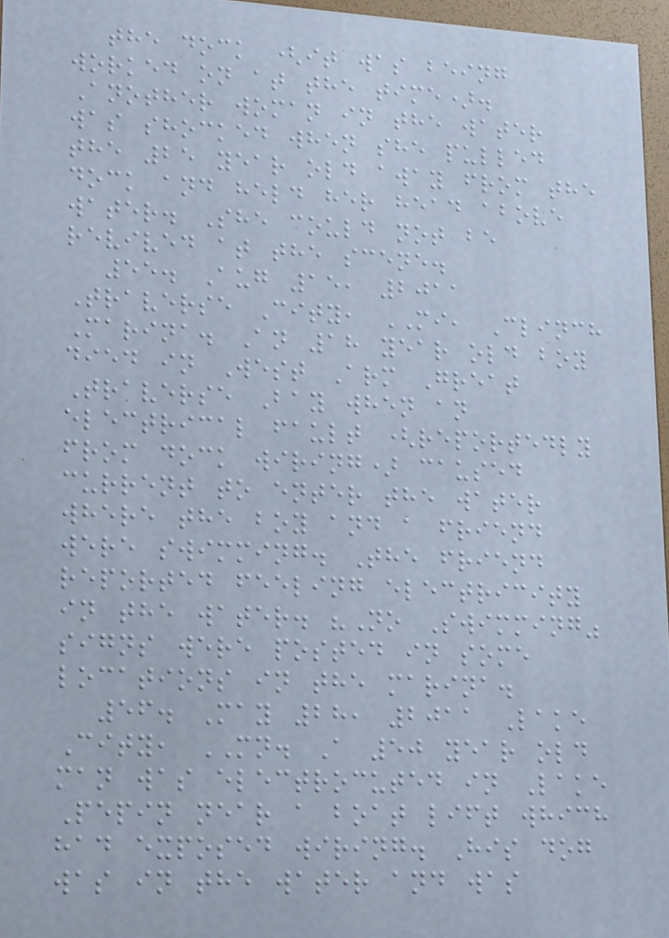the dock (it was being
worked on at the time).
Another woman in the water
was shocked when she pulled
the 25 year old away from the
dock and held her head above
water. She could not be
revived at the scene.
55. Aug 15, 2011
Traverse City, MI, Clinch
Marina. An 18 year old boy
died in West Arm Great
Traverse Bay when an
electrical fault (reportedly
from dock wiring) caused
current to enter the water
where the boy and a friend
were swimming. The friend
reported feeling electricity
in the water. "No Swimming"
signs were posted in some
locations in the marina.
56. May 28, 2011 Lake
City, MN. A 50 year old
man was electrocuted in Lake
Pepin near a boat lift which
had exposed wiring. His dog
was in the water and was
